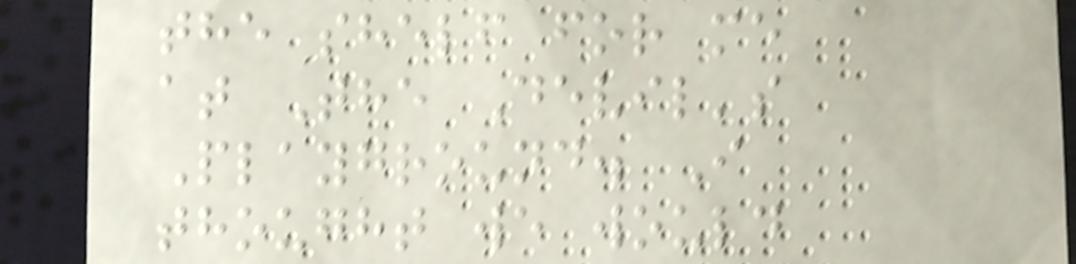the shelf for me
at The Devil's
Playground. I
thought we would
